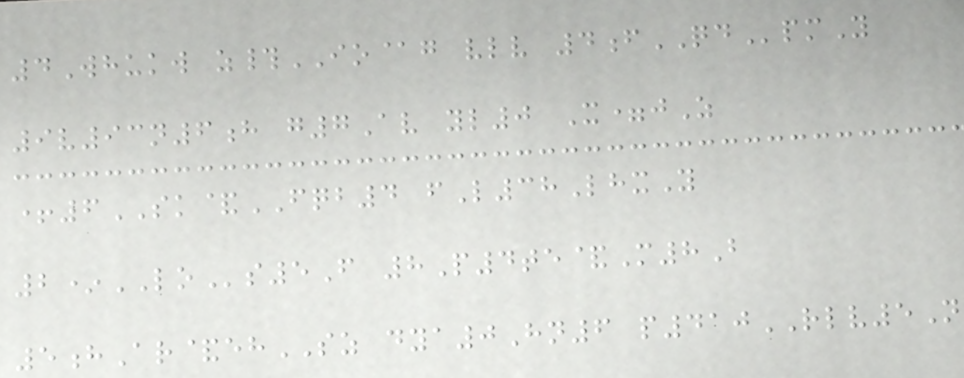4Whukw z#IO@g vlv 4fQDpmY
9v93n6h g7Av yl0 X=jZ
+6SK&FQB4 fL38LhxY
2*LOs5F 8P4te&M8B
5hAr&ehSZ dya0Hn6 p410RLV5N
